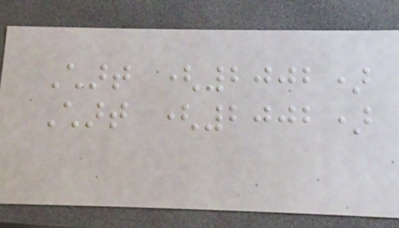Chart (2002)
Chart (2002)
